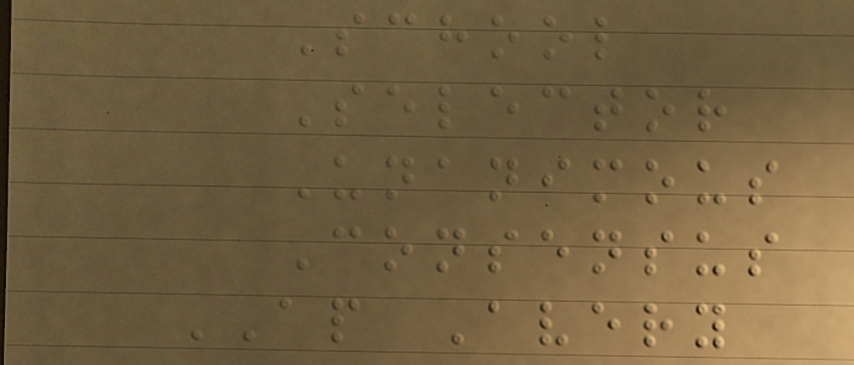School
Selector
Unanimous
Consensus
AP Avery
